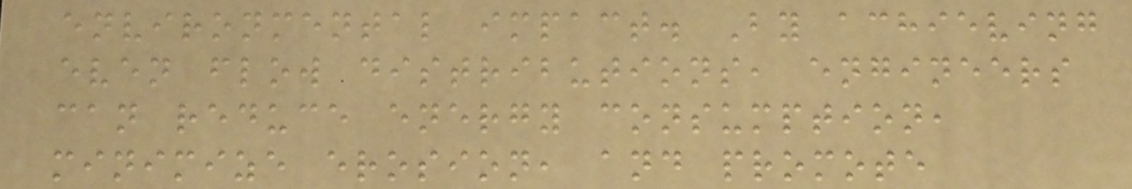environmental impact. By achieving
even flow distributions, engineers
can reduce energy consumption,
minimize erosion, and promote
